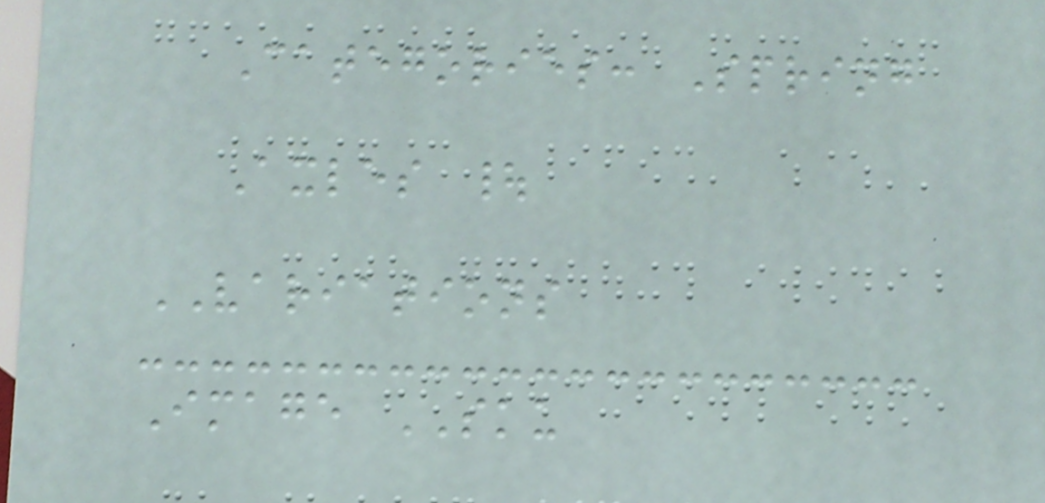Categories: Spring
Axles |
VARIATIONS
Image SKU
